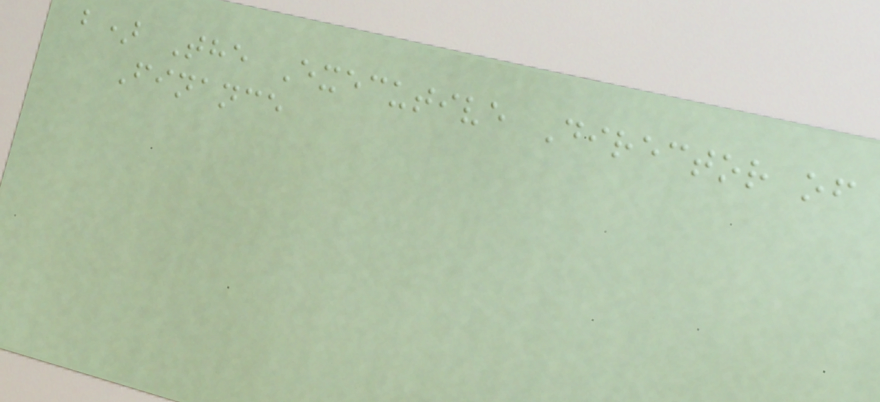b) The Executive Director of
Finance
